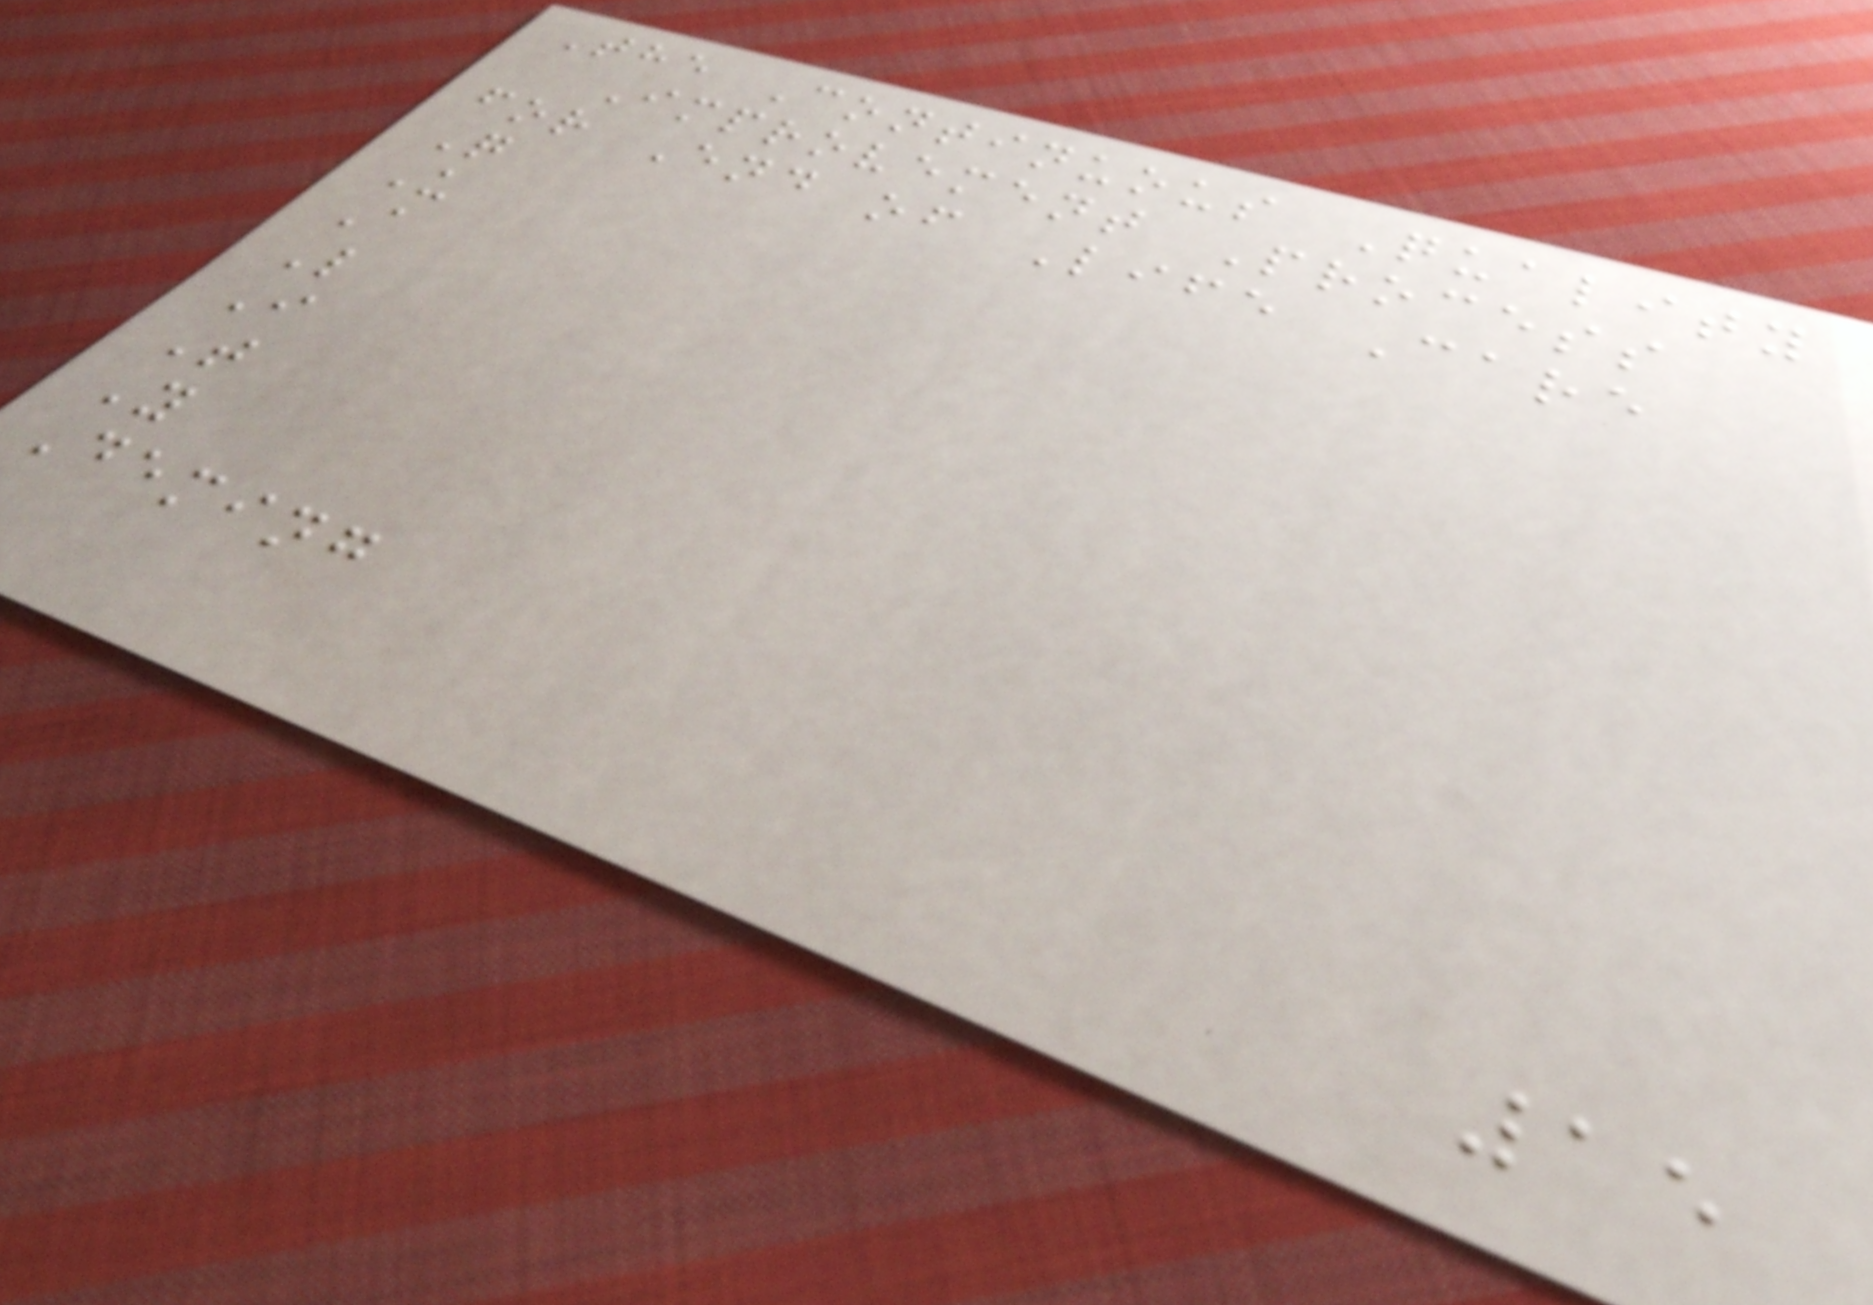The Continuous Quality
Improvement Process
for End of Life Care
Q
U
A
L
I
T
Y
Deming
15
